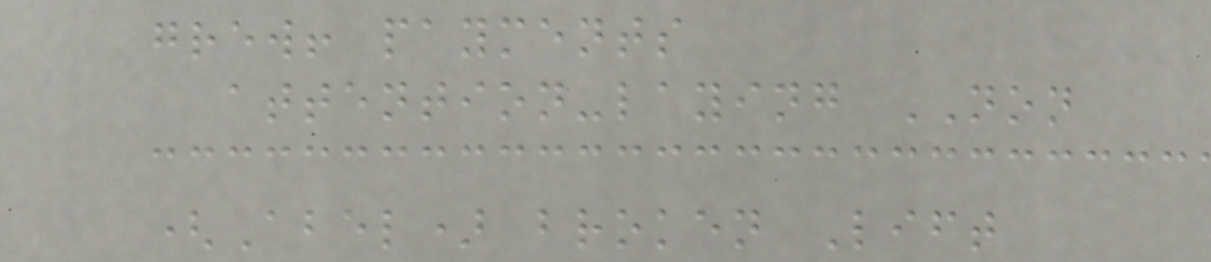grew! payments
attention-laying NON
(Abel) broken Lift
